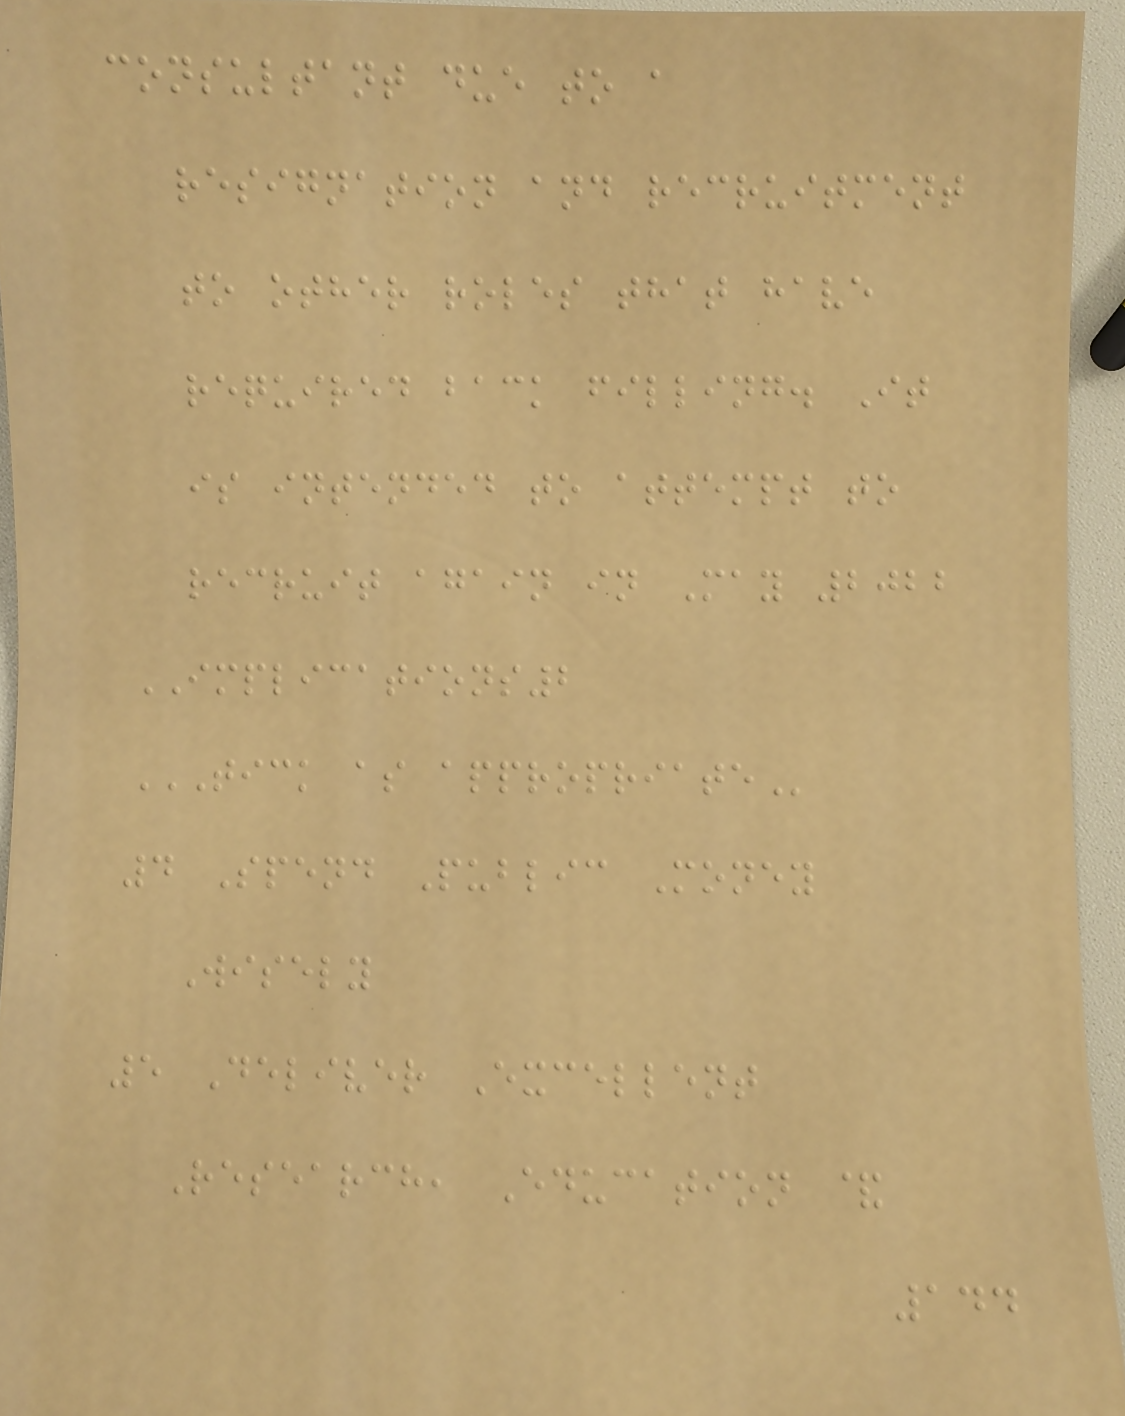consultant due to a
resignation and recruitment
to other roles that have
required back filling. It
is intended to attempt to
recruit again in May 2022
IMPLICATIONS2
TICK AS APPROPRIATE
4 Spend Public Money
Wisely
5 Deliver Excellent
Research, Education &
144
